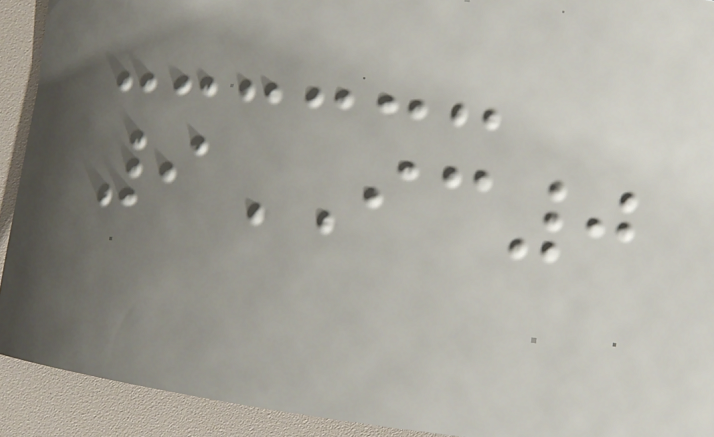9IC0
